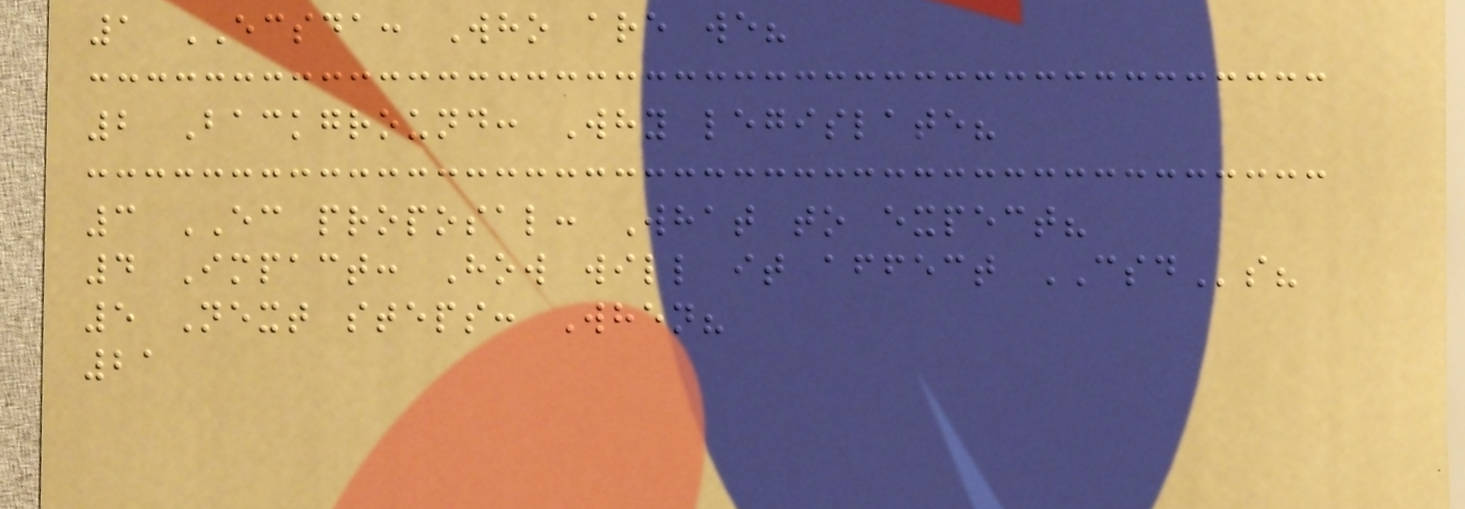1 ECSDA: Who are we?
2 Background: Why legislate?
3 EC proposal: What to expect?
4 Impact: How will it affect CSDs?
5 Next steps: When?
21
